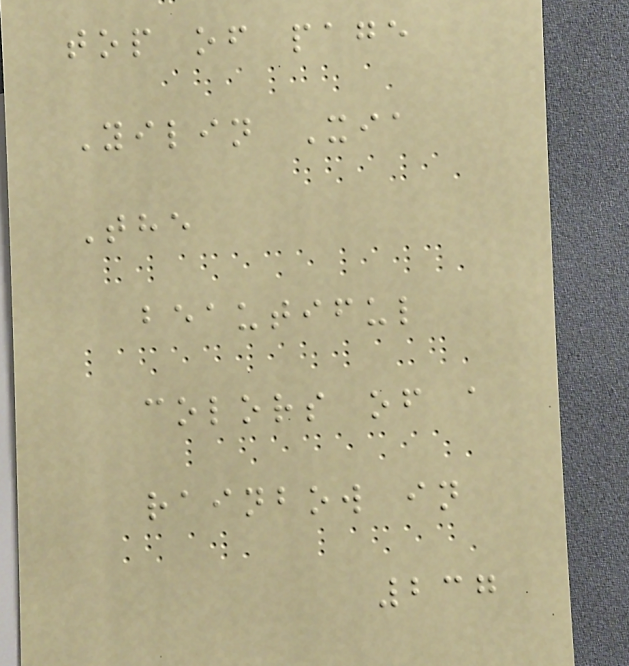top of page
Yilin Xia
The
beautiful
colors of a
rainbow in
237
